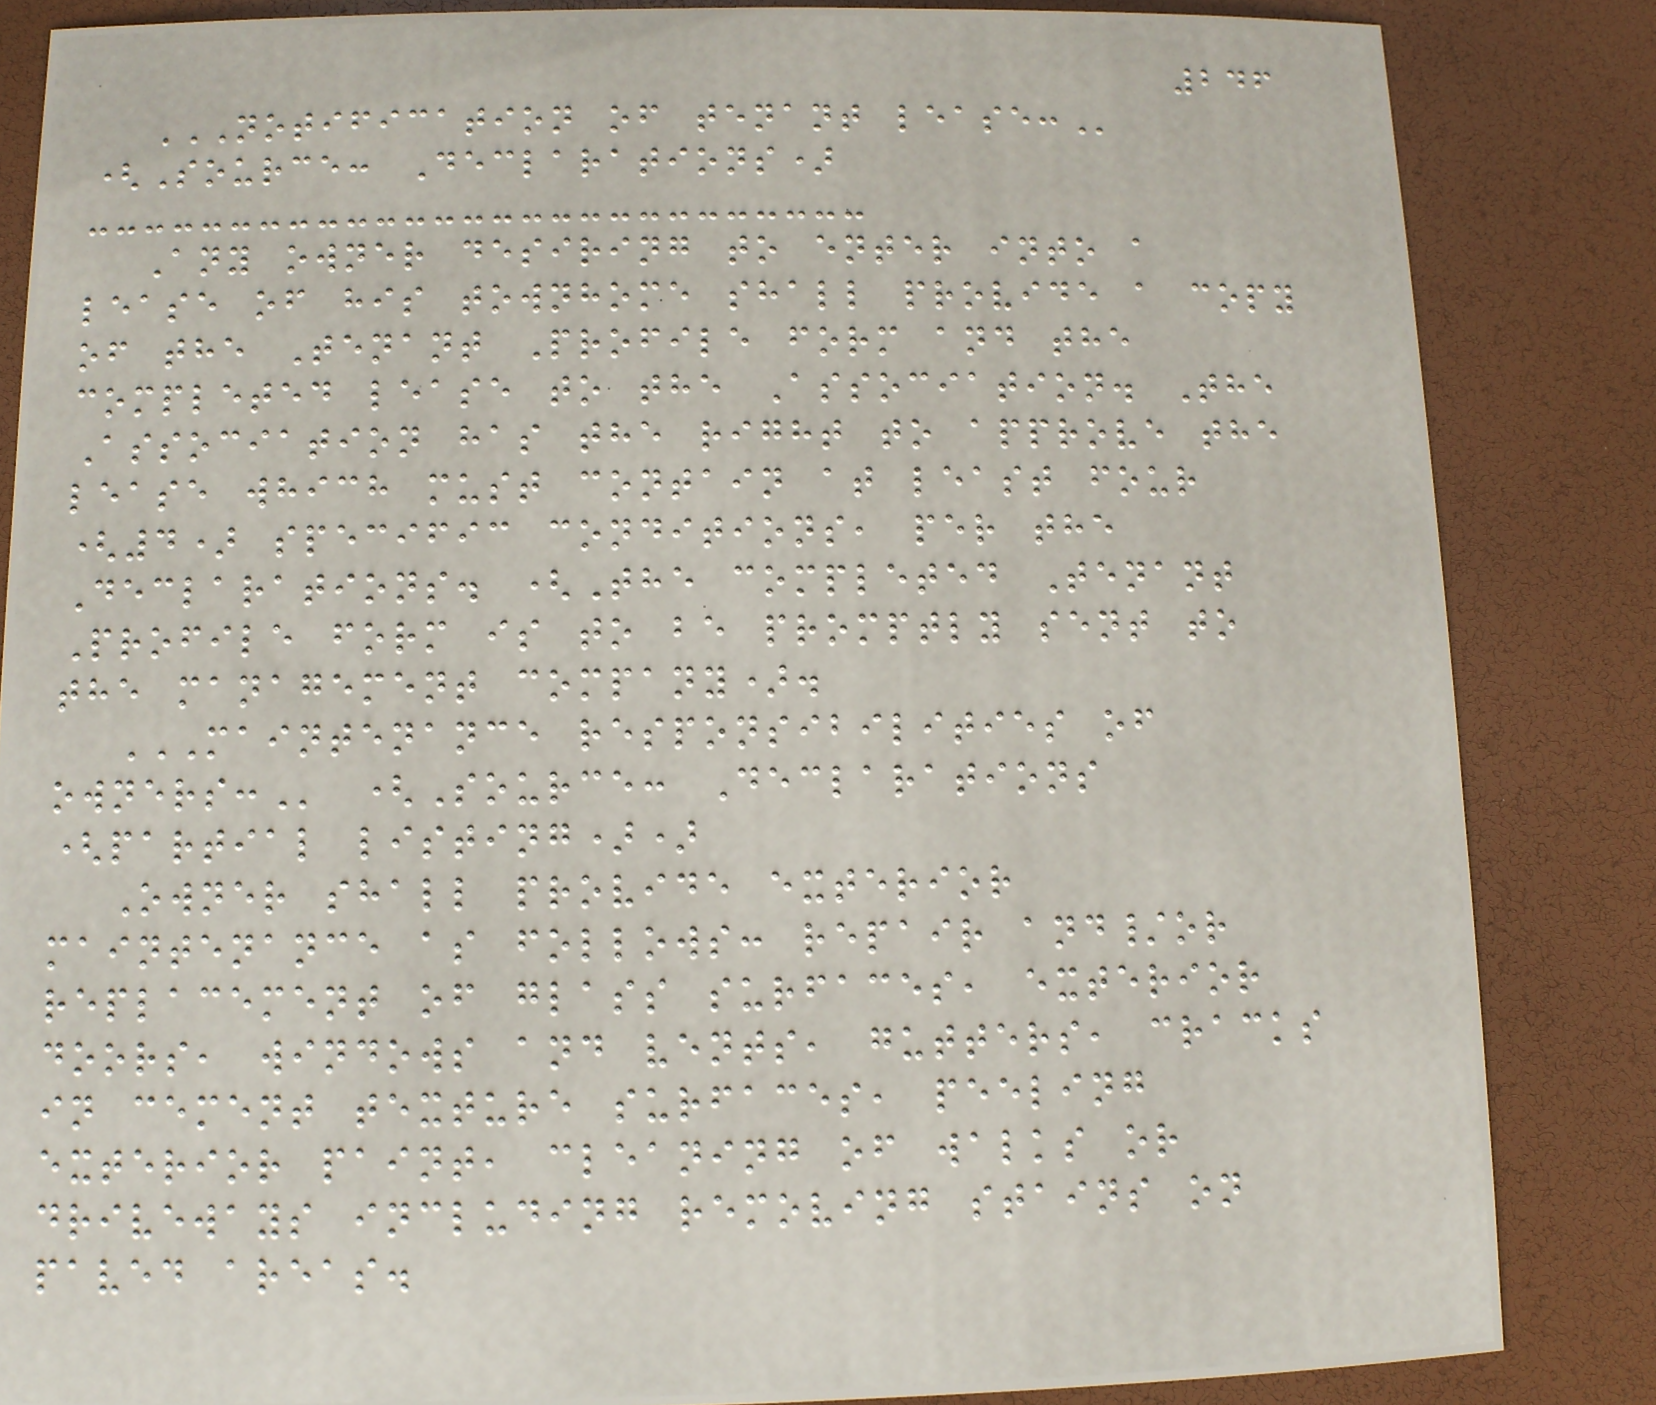246
NOTIFICATION OF TENANT LEASE:
(Source: Declarations)
Any owner desiring to enter into a
lease of his townhome shall provide a copy
of the Tenant Profile form and the
completed lease to the Association. The
Association has the right to approve the
lease which must contain at least four
(4) specific conditions, per the
Declarations. (The completed Tenant
Profile form is to be promptly sent to
the management company).
MAINTENANCE RESPONSIBILITIES OF
OWNERS: (Source: Declarations
(partial listing))
Owner shall provide exterior
maintenance as follows: repair and/or
replacement of glass surfaces, exterior
doors, windows and vents, gutters, cracks
in cement texture surfaces, peeling
exterior paint, cleaning of walks or
driveways including removing stains on
paved areas.
